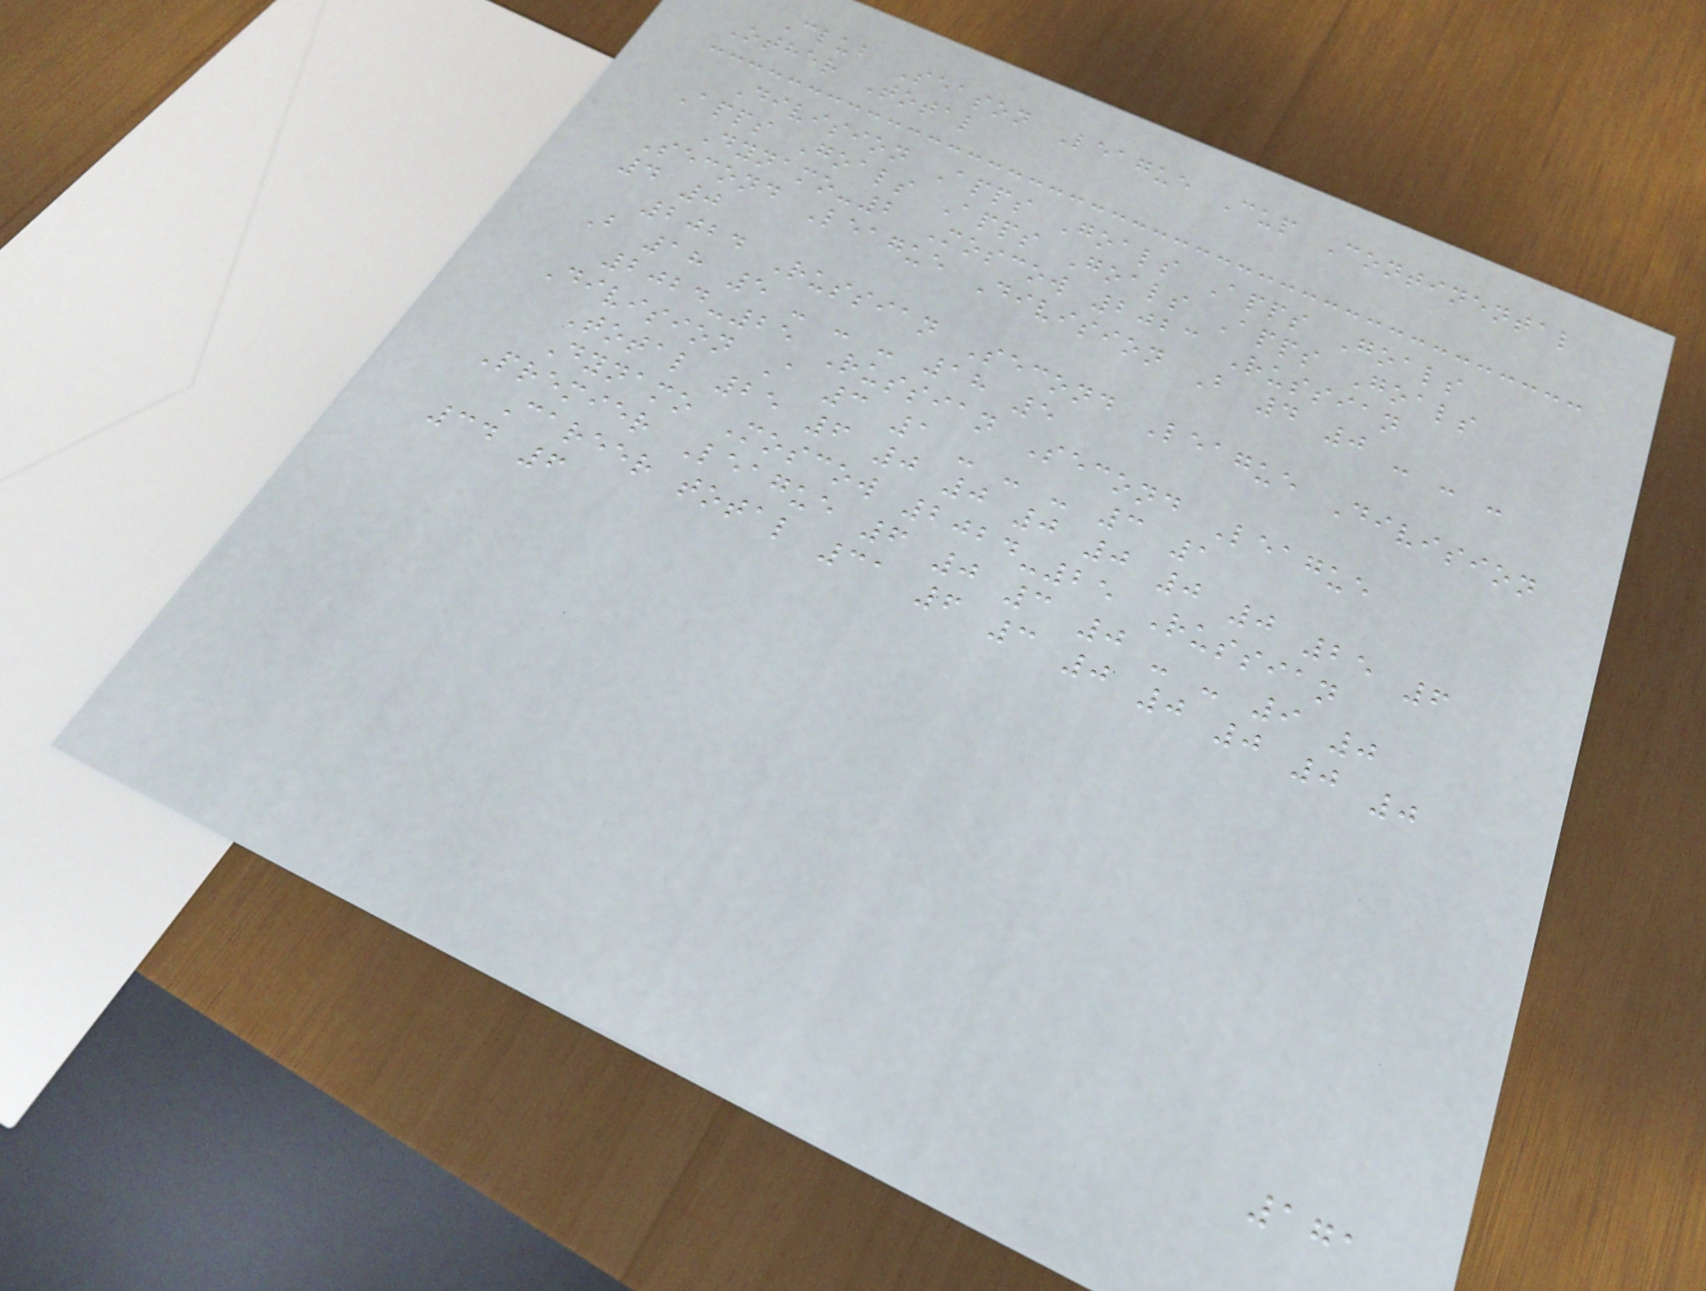Club Season League Cup Continental
Other Total
Division Apps Goals Apps Goals
Apps Goals Apps Goals Apps Goals
Dynamo-2 Moscow 2023 Russian
Second League Division B 4 0 - - -
4 0
2024 Russian Second League Division
B 18 5 - - - 18 5
2024-25 Russian Second League
Division A 3 1 - - - 3 1
Total 25 6 0 0 0 0 0 0 25 6
Dynamo Moscow 2024-25 Russian
Premier League 6 0 3 0 - - 9 0
Career total 31 6 3 0 0 0 0 0
34 6
171
